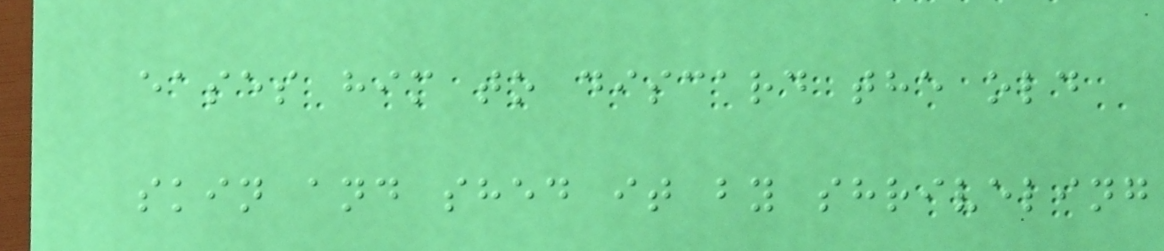eases him to discard the old
skin and shed it by shriveling
